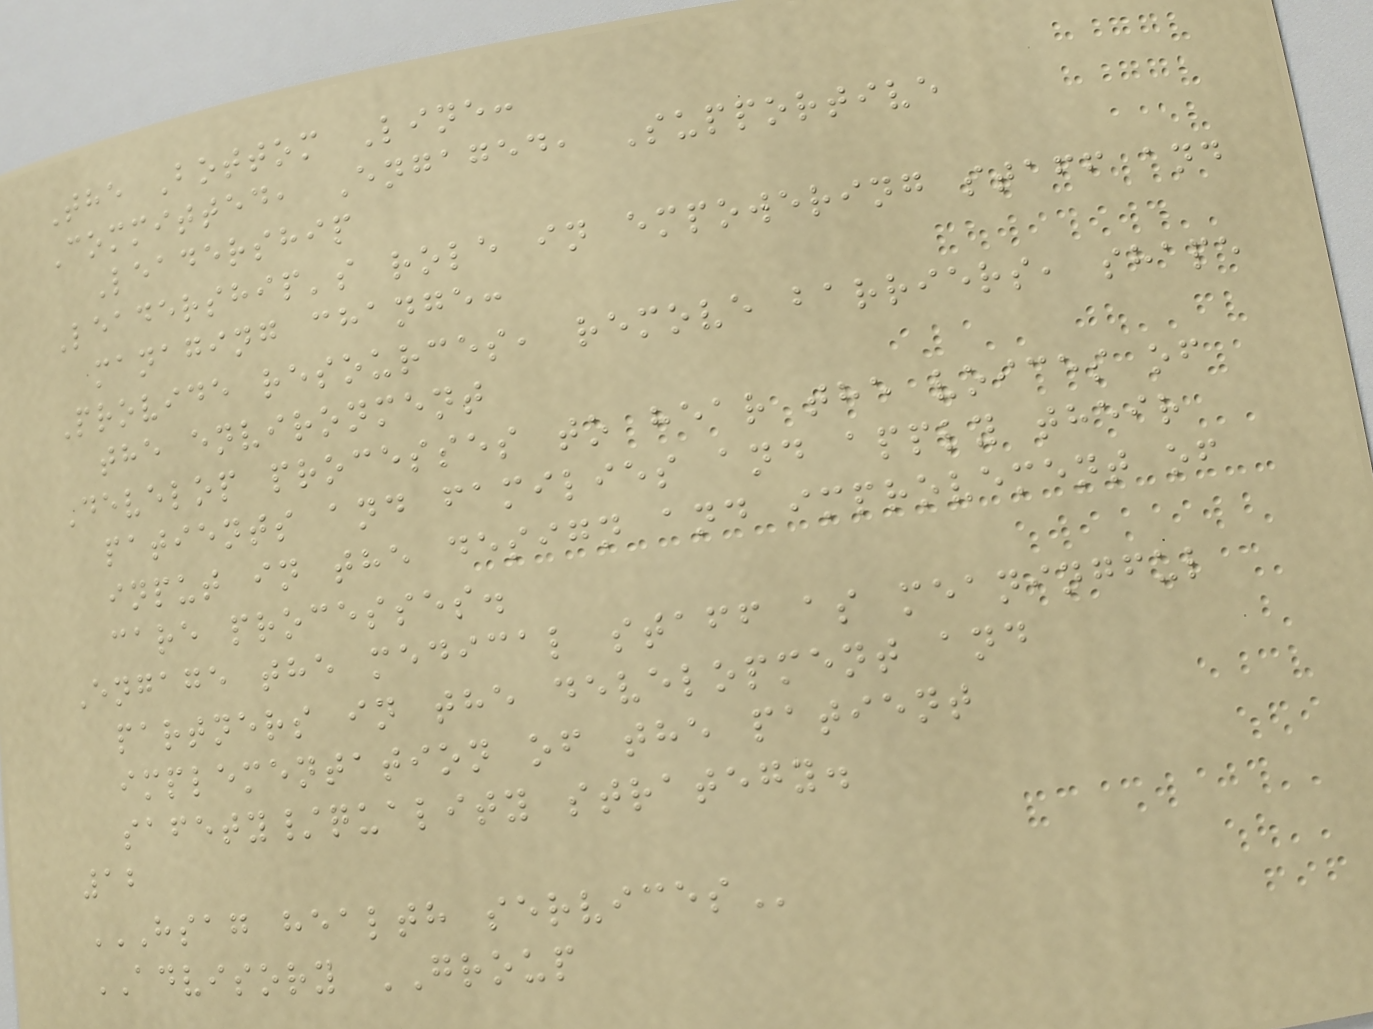The Bottom Line:
Committed, Engaged, Supportive
Leadership
Leadership's role in empowering staff and
managing change:
Provide resources, remove barriers, shape
the environment
Develop processes to hear the voices of
patients and families and apply their
input in the design and improvement of
care processes.
Engage the medical staff as meaningful
partners in the development and
implementation of the patient
safety/quality strategy.
12
HSAG HEALTH SERVICES
ADVISORY GROUP
